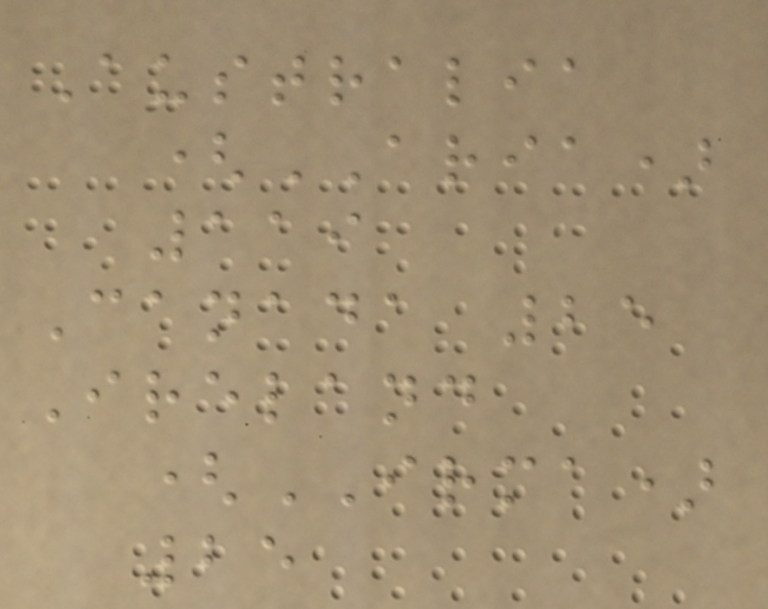Australia
(ARIA)
119
Canada 25
Ireland
(IRMA)
25
